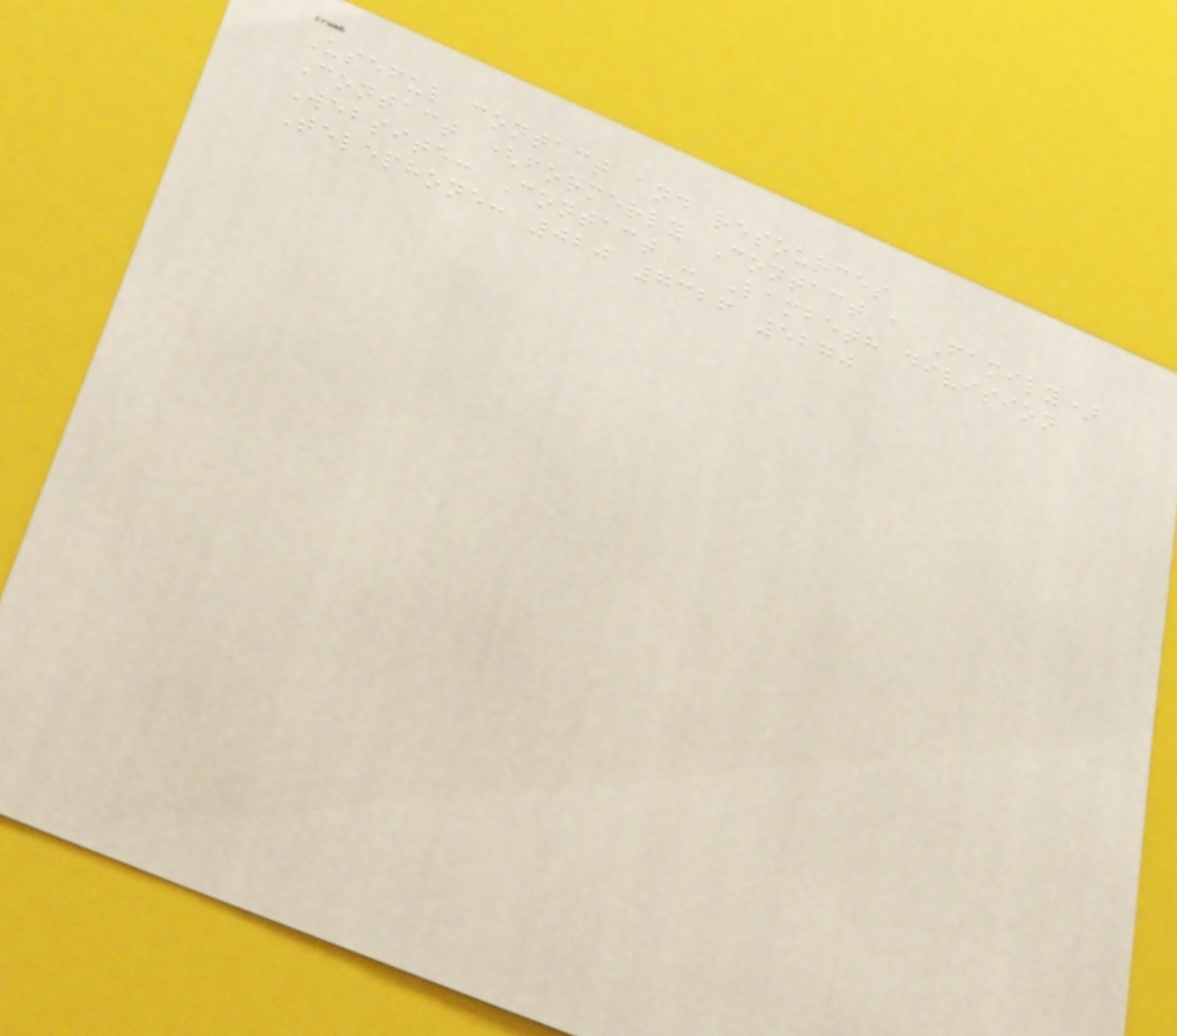Useful contact and resources
Contact (formerly Contact a Family)
Website: Contact - Lambeth division
Telephone: 020 7326 5270
